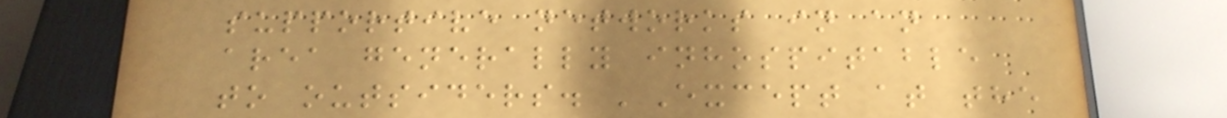supportive networks in an
area generally inhospitable
to outsiders. 'Except at the
